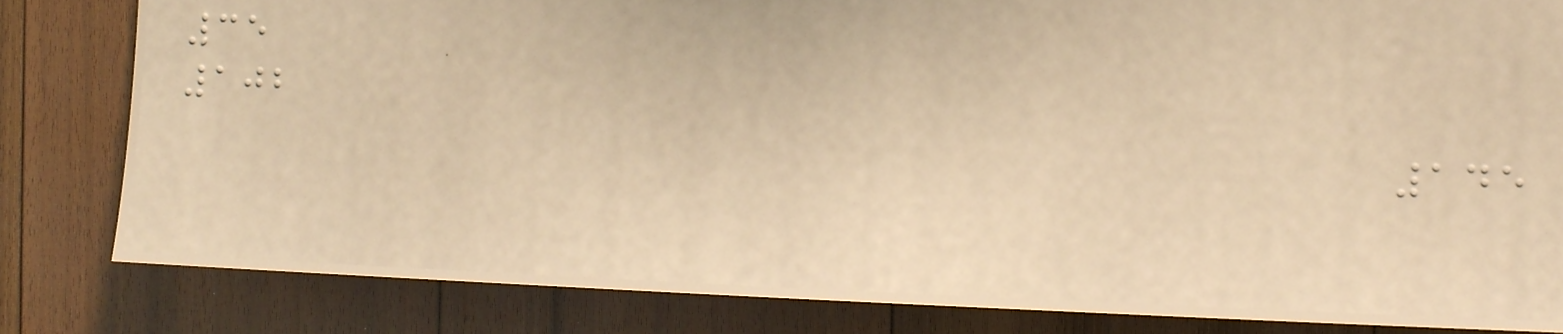35
102
145
